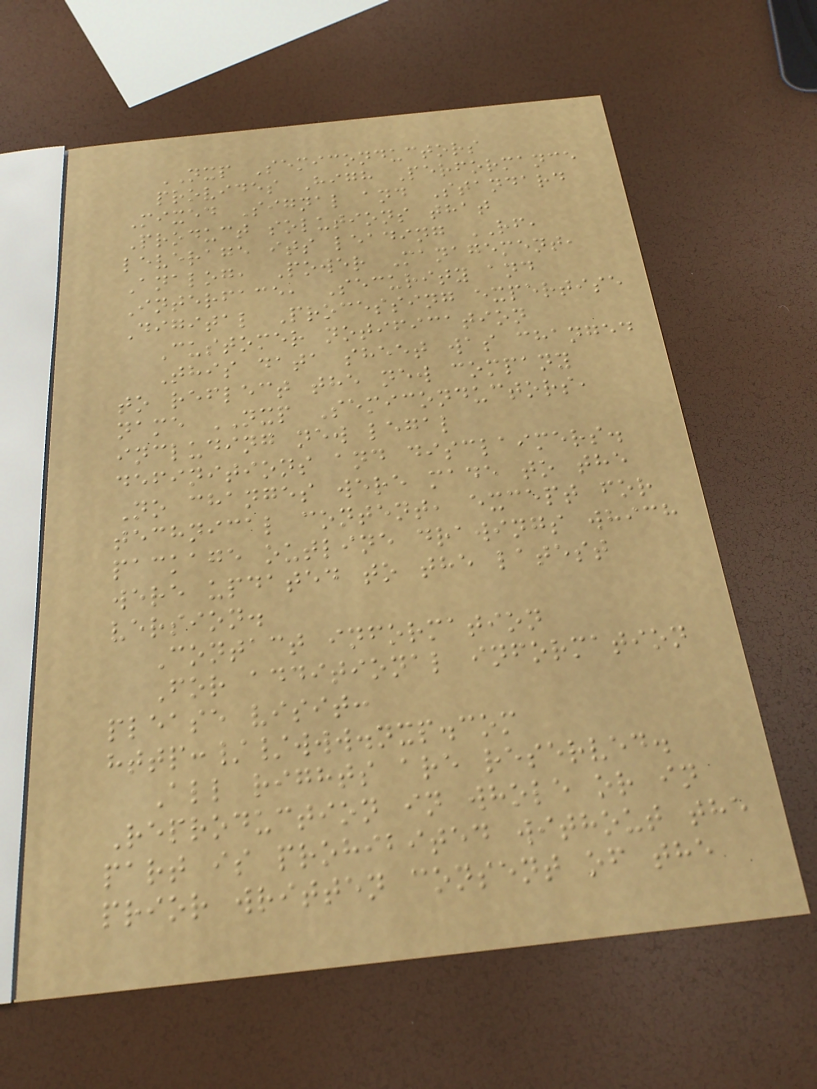NXP Semiconductors
provides High Performance
Mixed Signal and Standard
Product solutions that
leverage its leading RF,
Analog, Power Management,
Interface, Security and
Digital Processing expertise
Customer notification
This data sheet was changed
to reflect the new company
name NXP Semiconductors,
including new legal
definitions and disclaimers.
No changes were made to the
technical content, except for
package outline drawings which
were updated to the latest
version.
Contact information
For additional information
please visit:
http://www.nxp.com
All rights are reserved.
Reproduction in whole or in
part is prohibited without the
prior written consent of the
